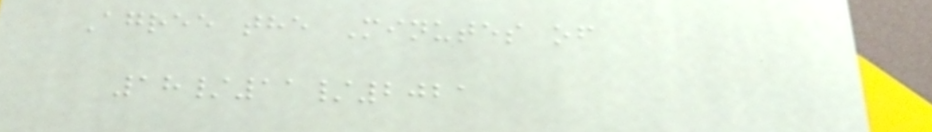Agree the Minutes of
18/11/2021
